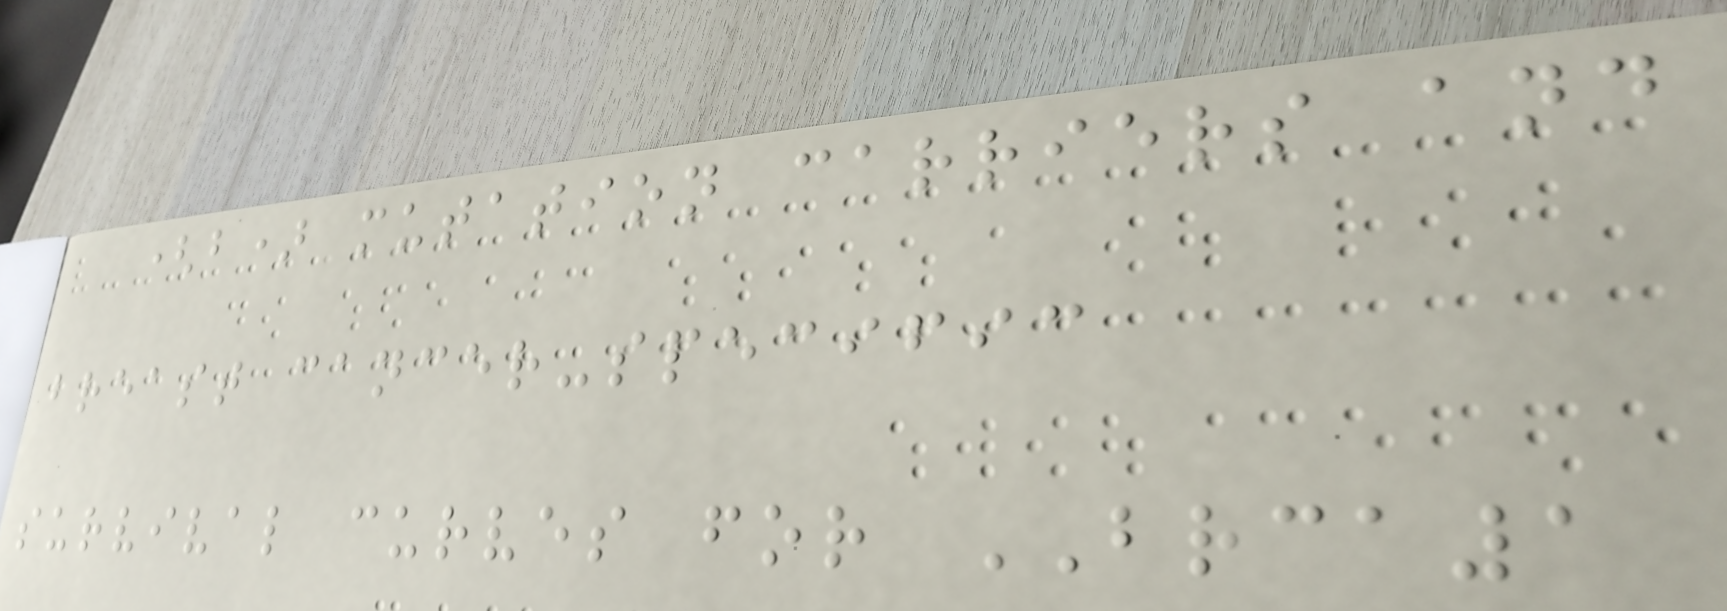(b) mutation carriers and
breast cancer-specific
survival curves for BRCA1
